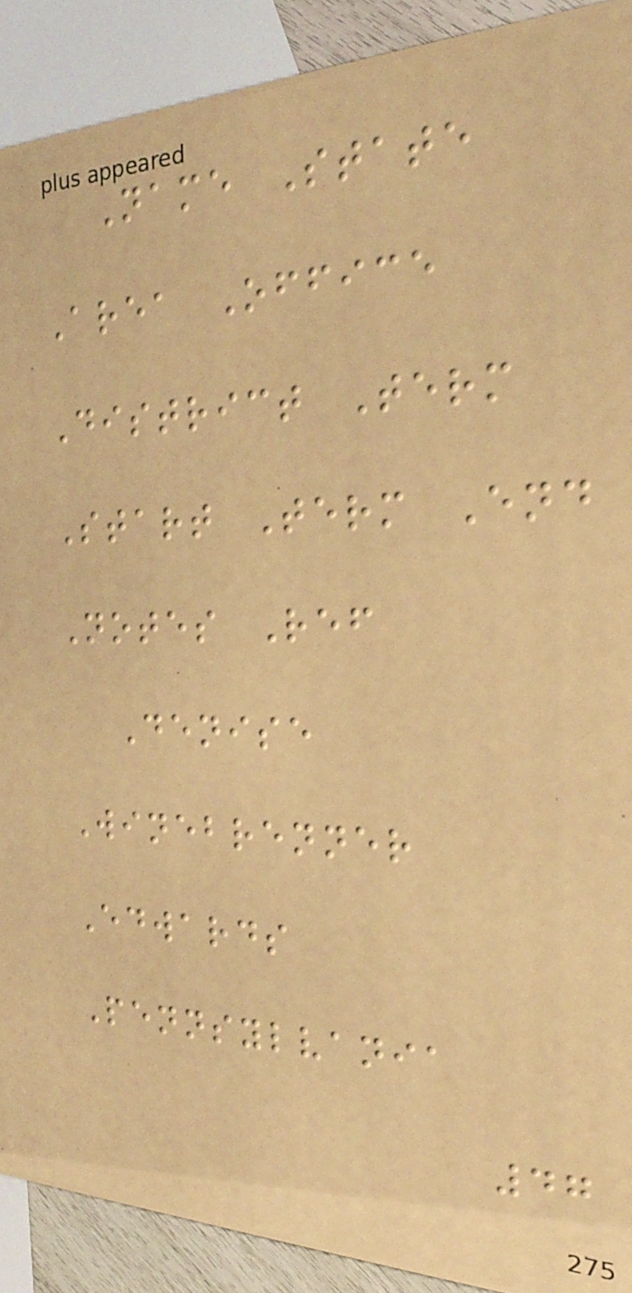Name State
Area Office
District Term
Start Term End
Notes Ref
Denise
Winebrenner
Edwards
Pennsylvania
47
